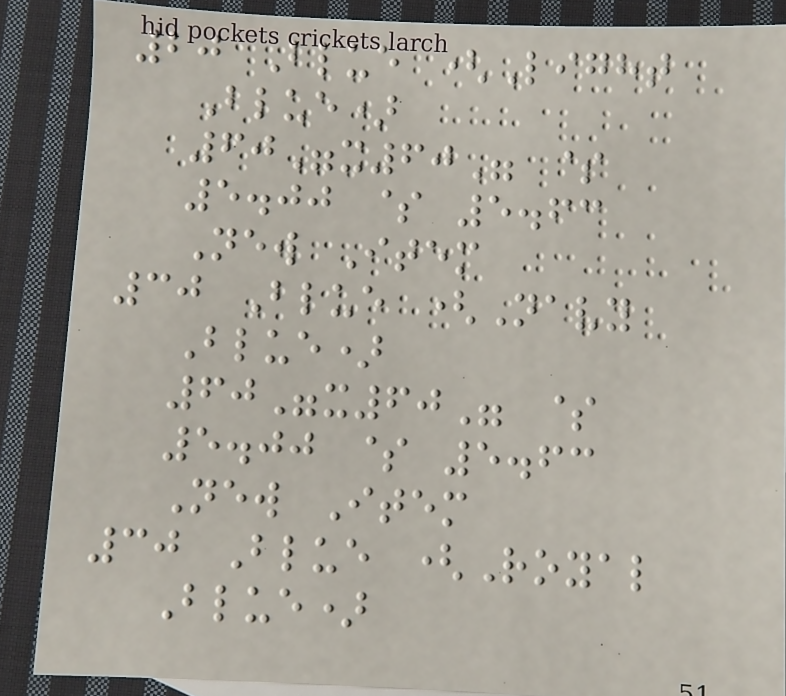20 Blue (Light
Blue)
60"x60" $
5.00 $ 5.63
New Item
30 Blue (Navy
Blue)
60"x60" $
5.00 $ 5.63
New Item
30 Blue (Royal
Blue)
